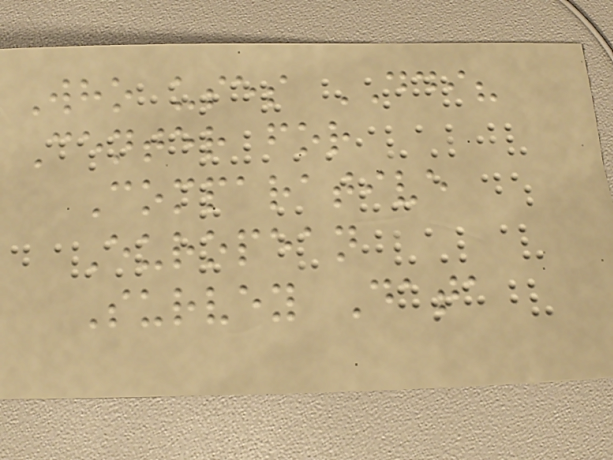Who uses DDI?
Center for
Comparative
European
Survey Data
